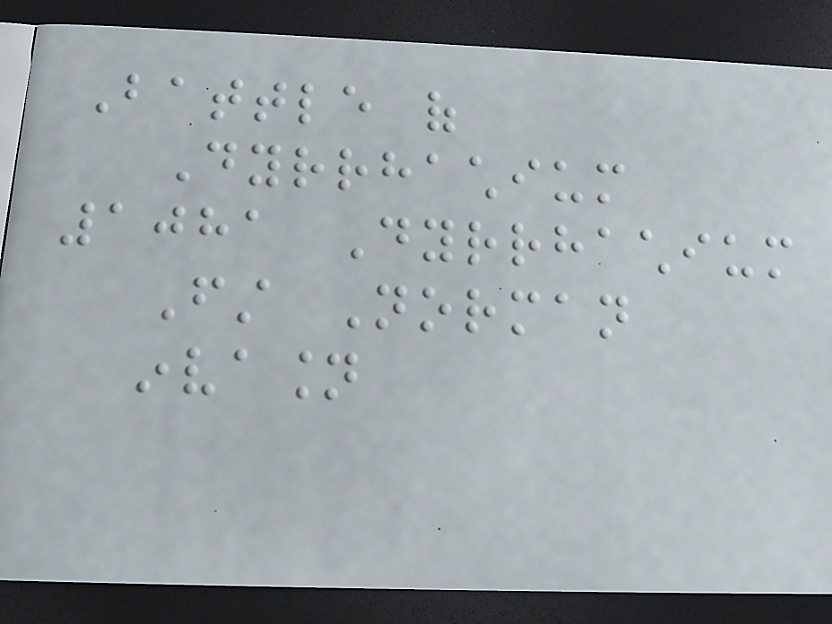Battle of
Dyrrhachium
1081 Dyrrhachium
First Norman
invasion
